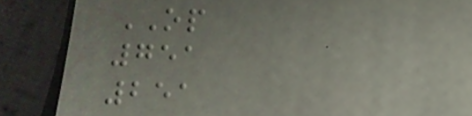OP
751
251
